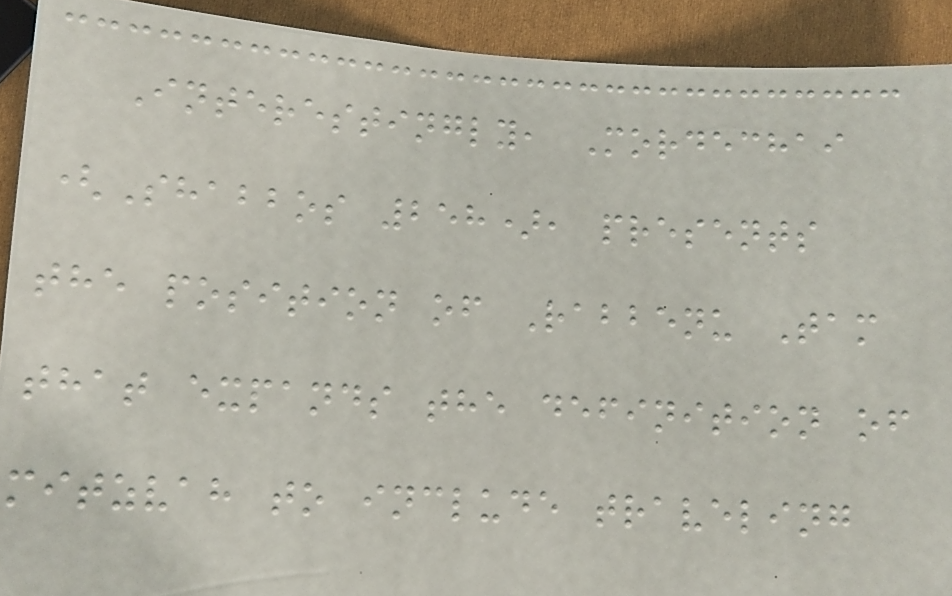Interestingly, Mordechai
(Shabbos 258), presents
the position of Rabbenu Tam
that expands the definition of
mitzvah to include traveling
